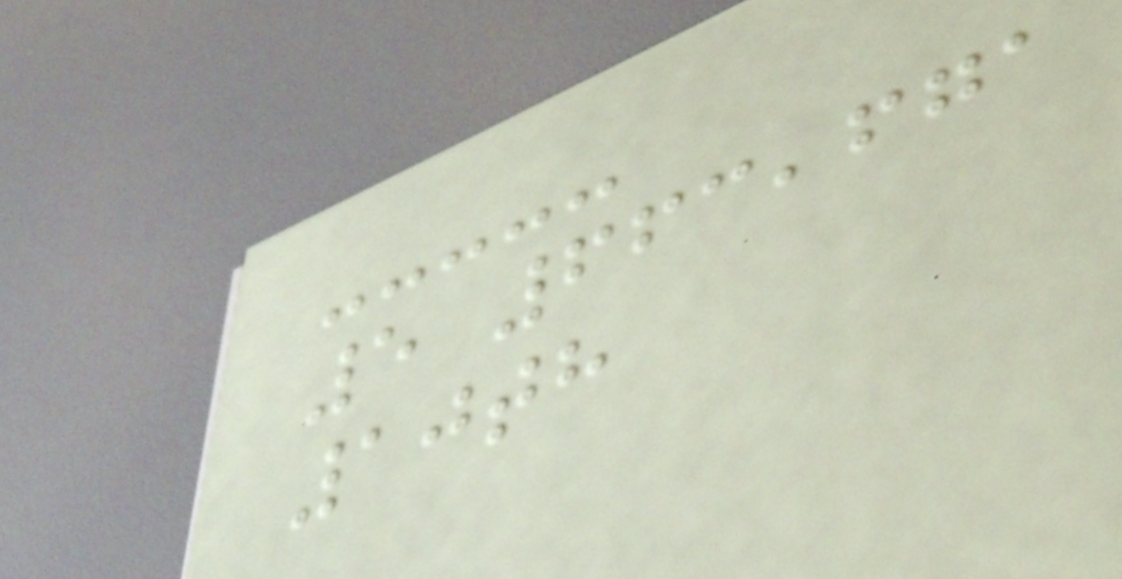5 663,671
10th
